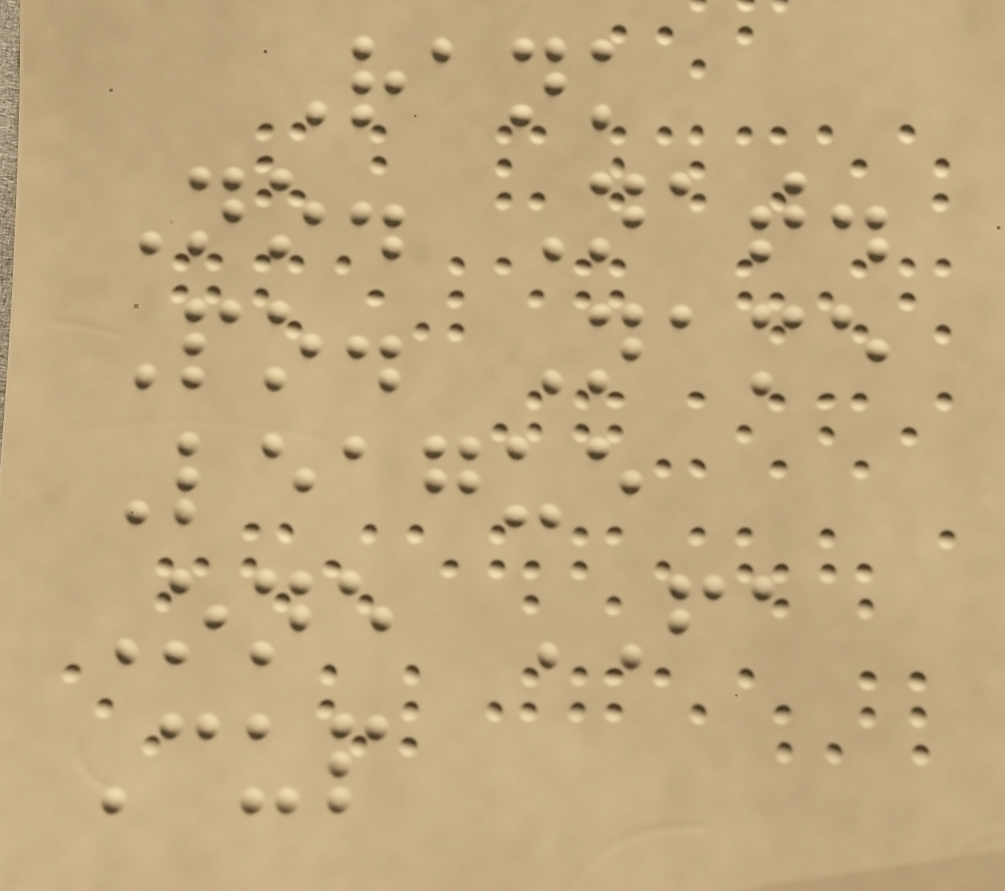Rank
No. Nat.
Po. Name
League
One FA
Cup
